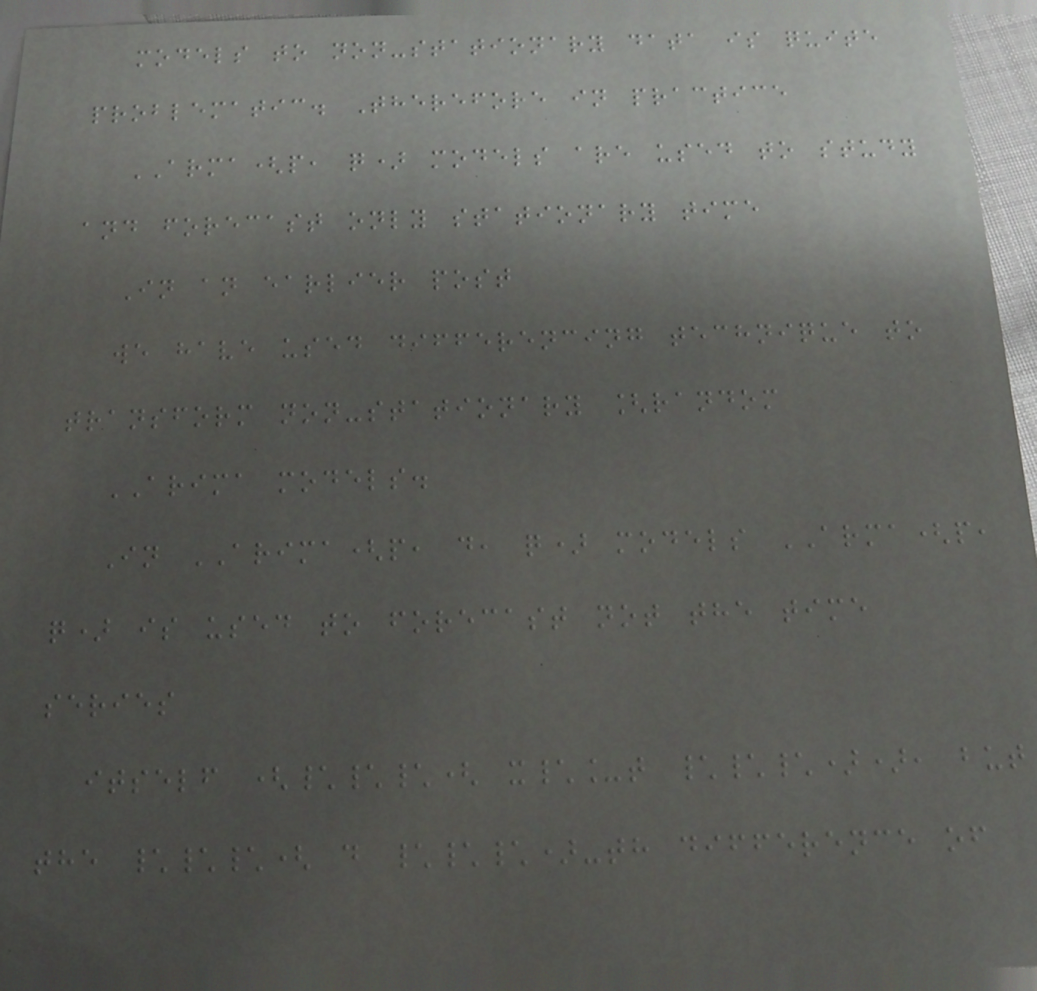models to non-stationary data is quite
problematic. Therefore in practice
ARMA(p, q) models are used to study
and forecast only stationary time
In an earlier post
we have used differencing technique to
transform non-stationary [random
ARIMA models.
In ARIMA(p, d, q) models ARMA(p,
q) is used to forecast not the time
series
itself (\\\( x\_t \\\)), but
the \\\( d \\\)-th difference of
